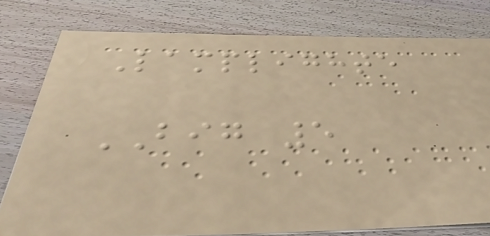Lamplighte
BIG 5
